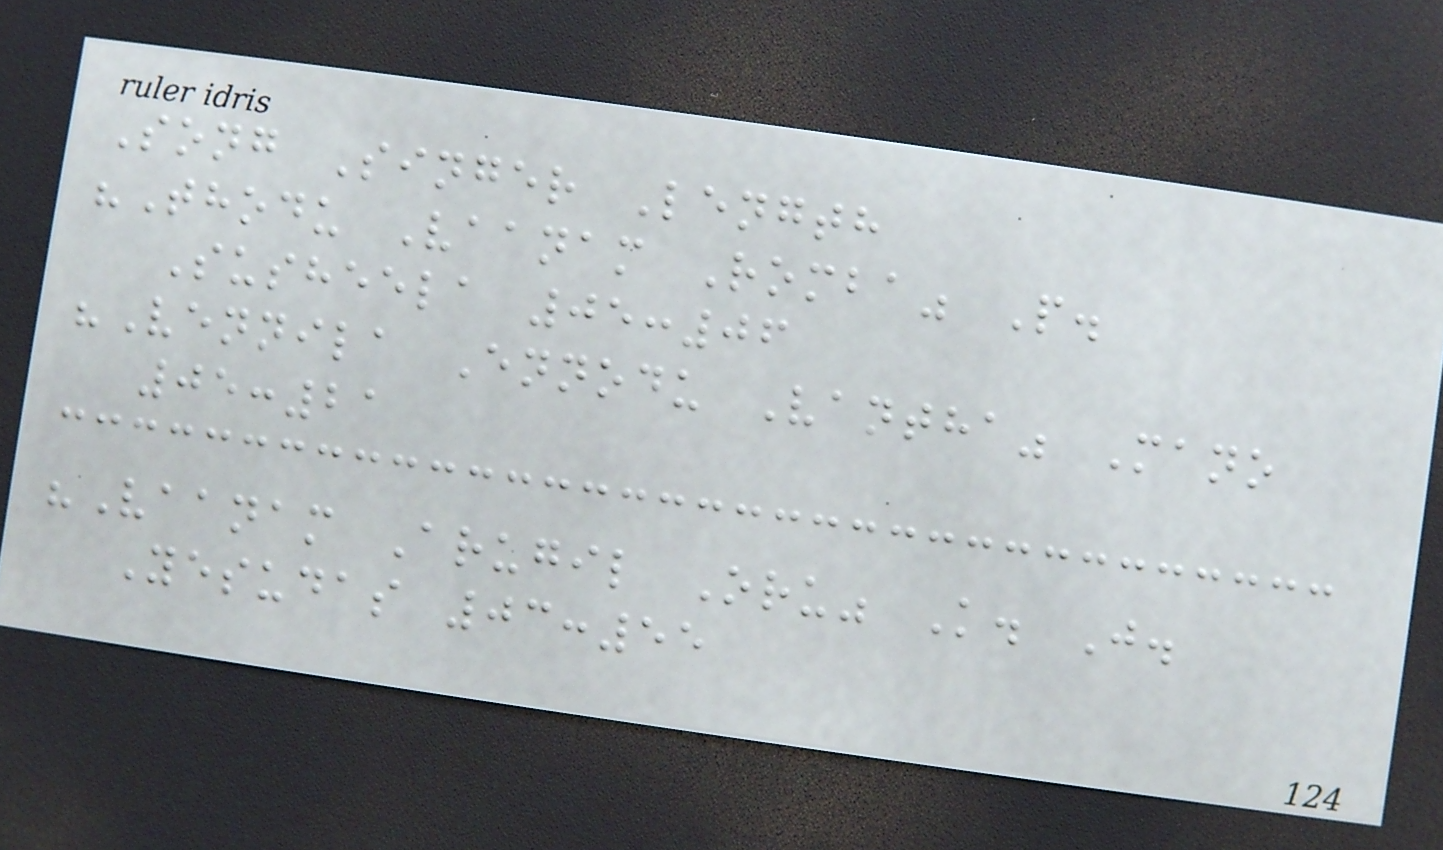Song Singer Length
"Thodu Vaanam Romba" P.
Susheela 05:06
"Vennila Ennodu Vantha" Mano
05:21
"Vaanam Arugil Oru" K. J.
Yesudas 03:55
